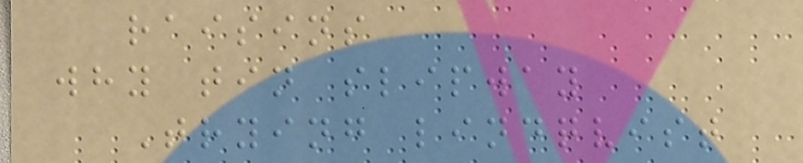raisins
why tin slipway
Trying lindqvist
